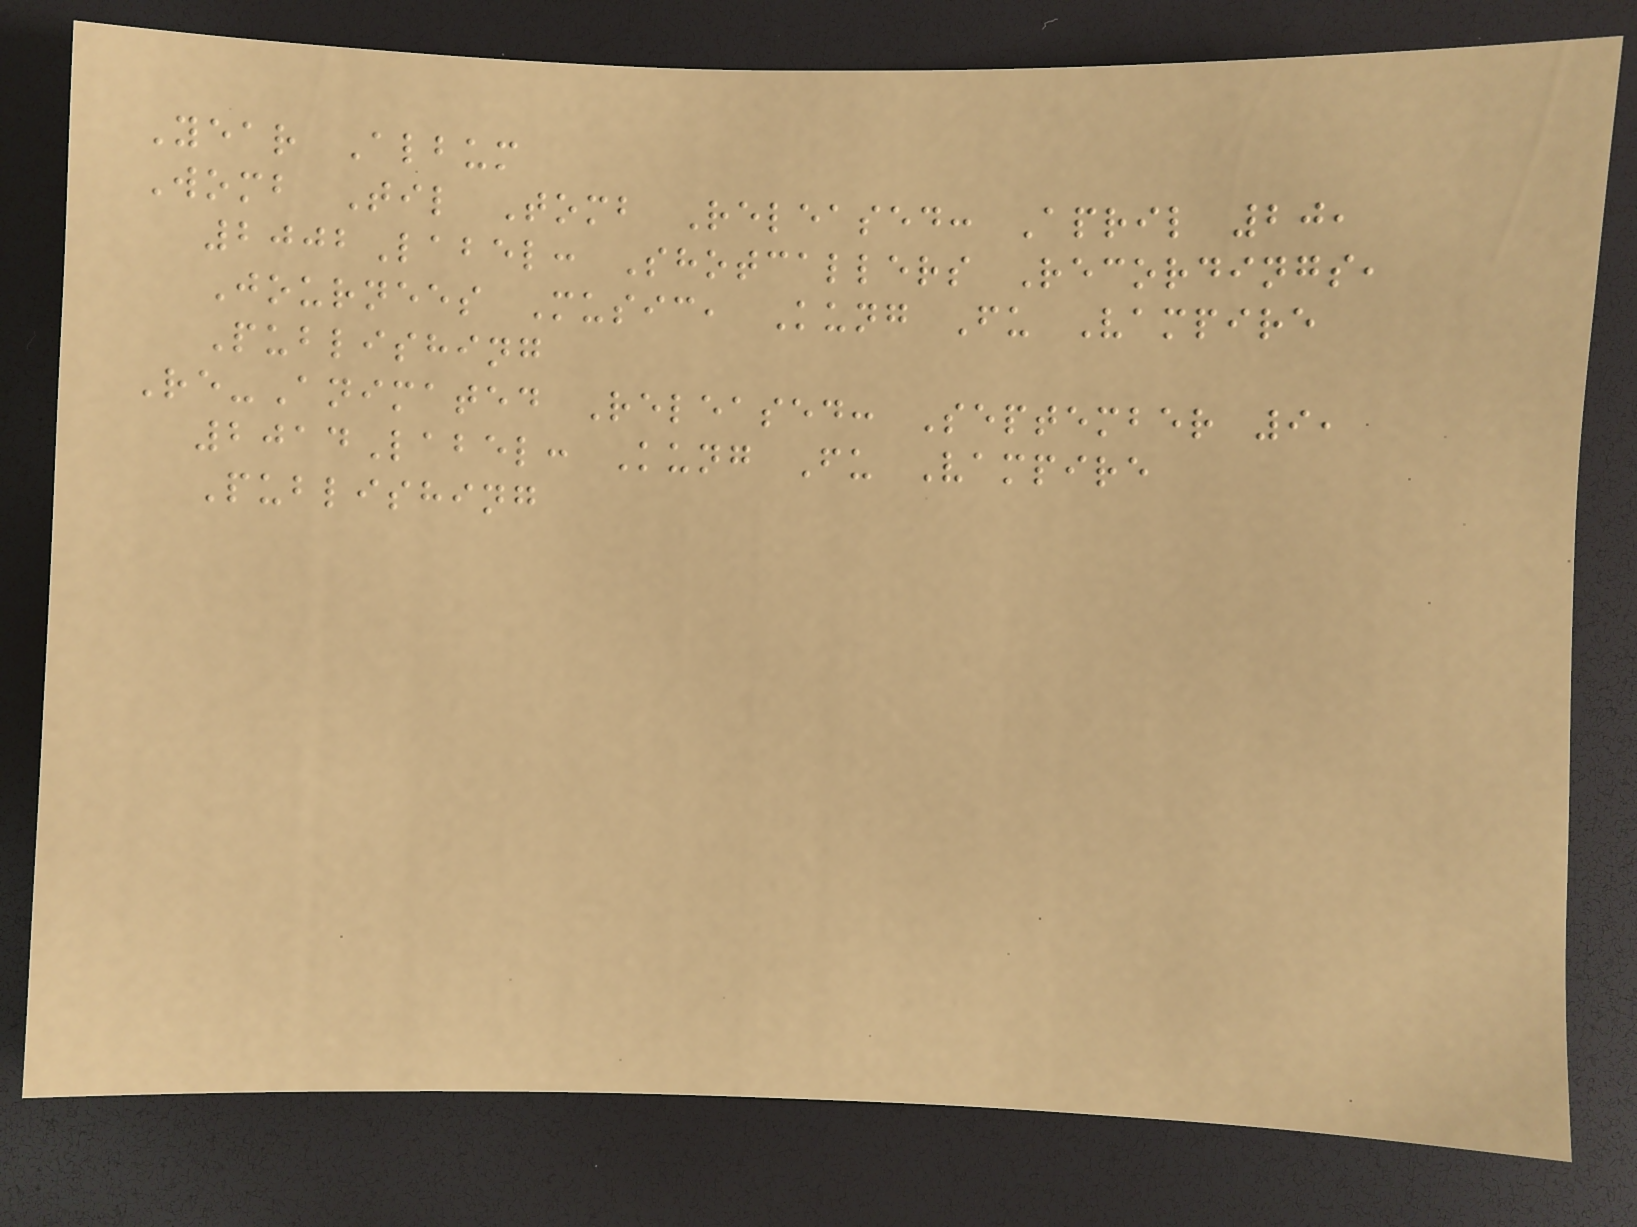Year Album
Womb Til Tomb Released: April 20,
2002Label: Shotcallers Recordings,
Journees Music, Kung Fu Vampire
Publishing
Re-Animated Released: September 9,
2014Label: Kung Fu Vampire
Publishing
